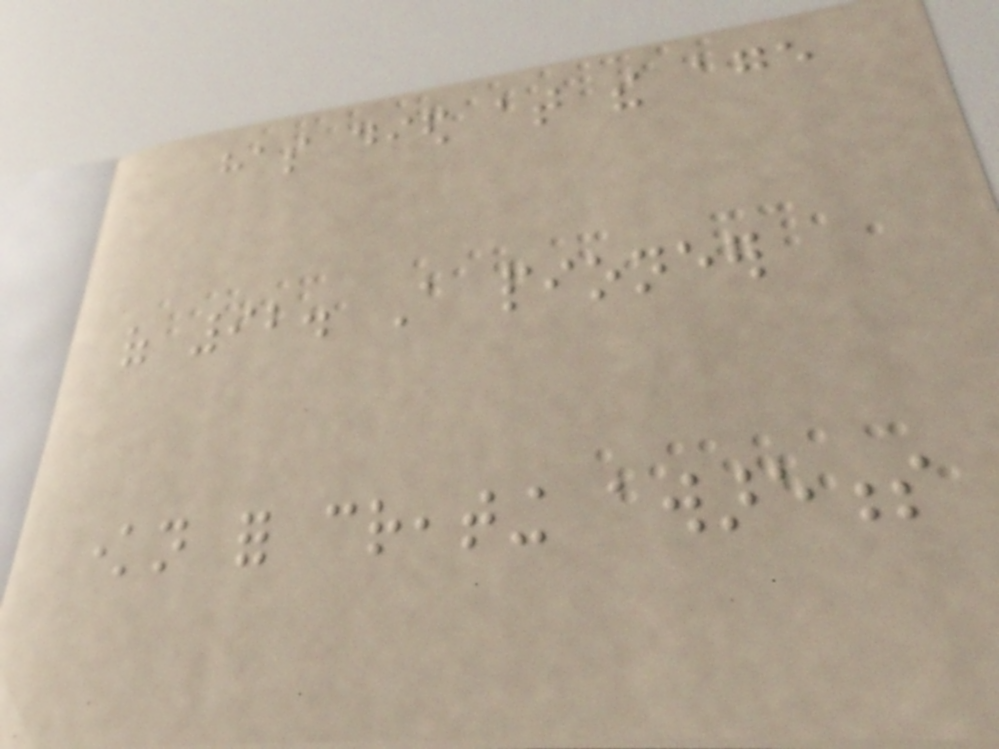has died at the age
of 92. A pioneer
known for creating awareness
